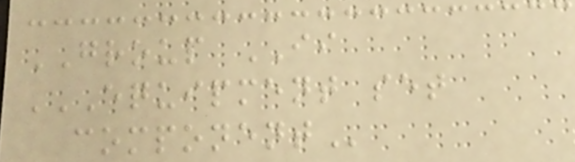GROUP II
EQUIPMENT SET
COMPONENT
